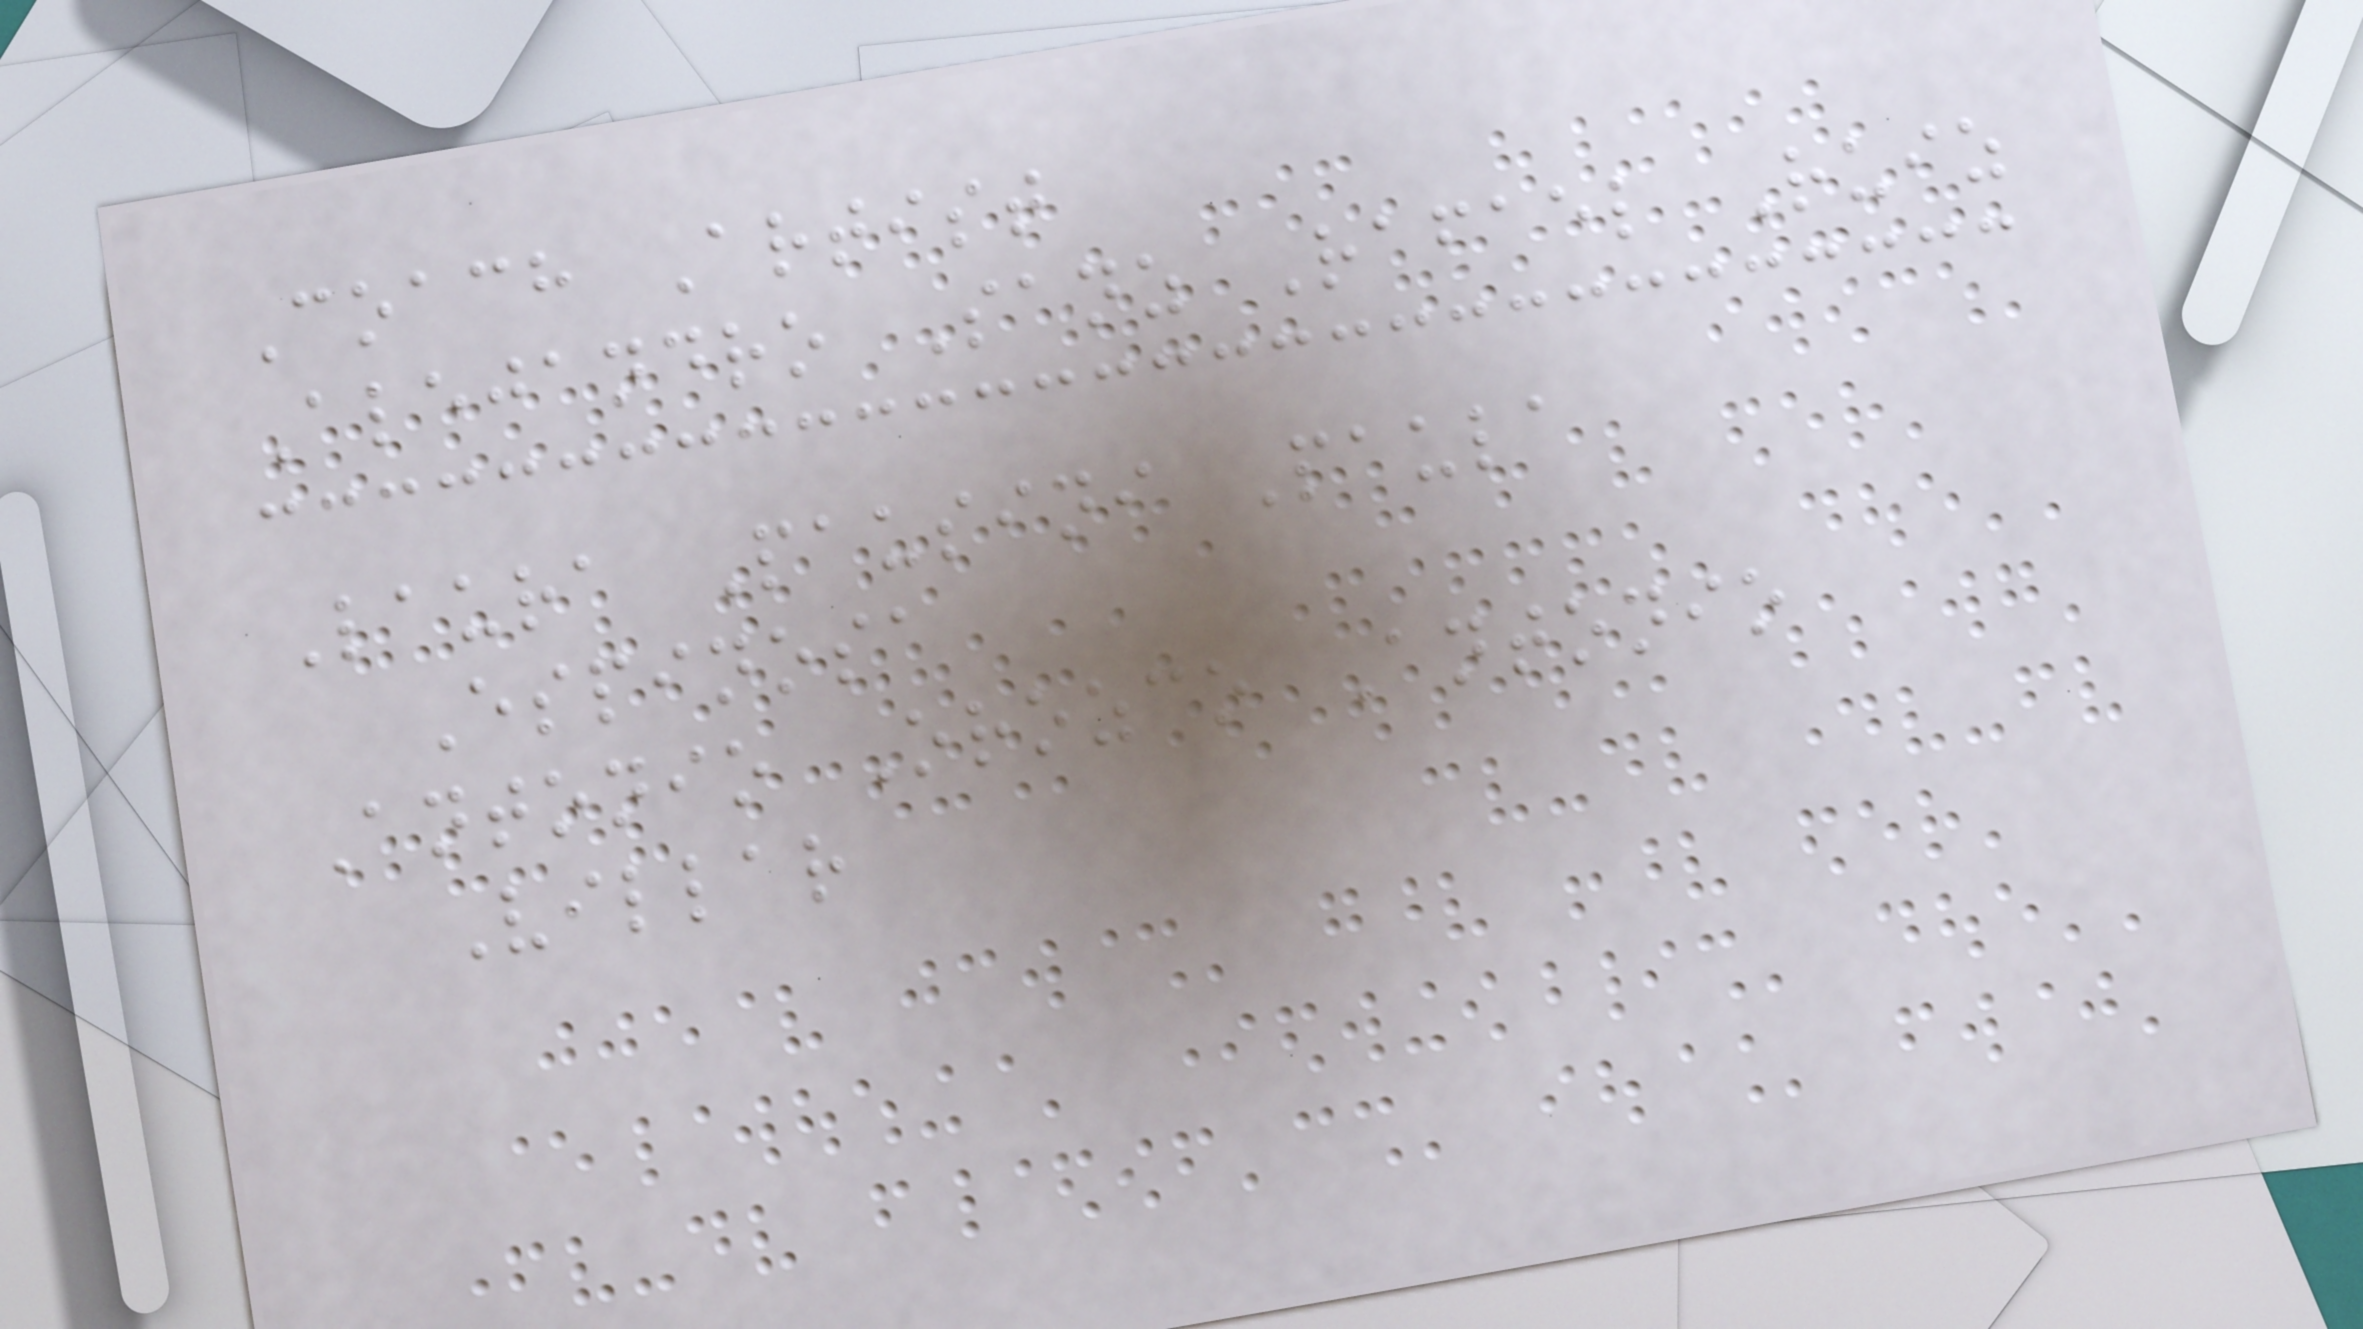Coach Artist
Alejandro Sanz Rafael Ruiz
Laura Pausini Paula
Espinosa
Antonio Orozco Antonio
Villar
